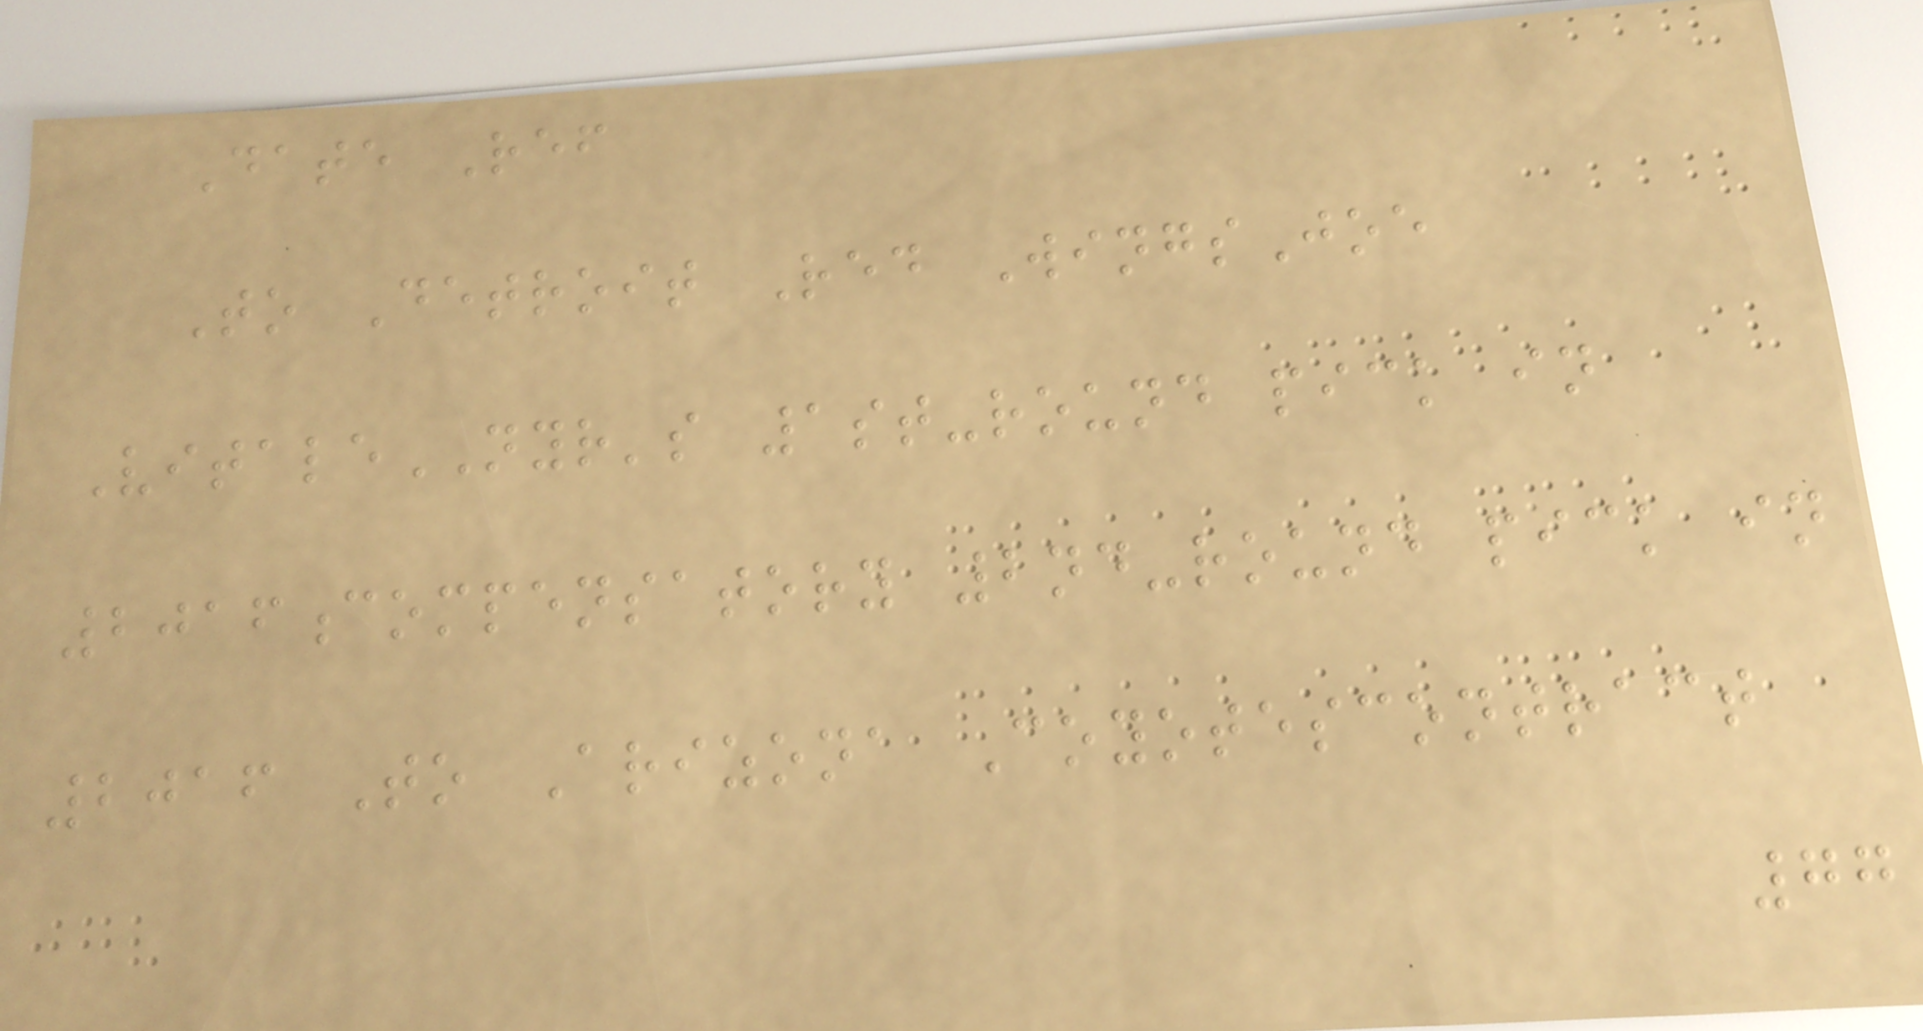Date Ref
To Detroit Red WingsJoe
VitaleNYR's 1st-round pick in
2016compensatory 2nd-round pick in
2016 To Arizona Coyotescontract
77
